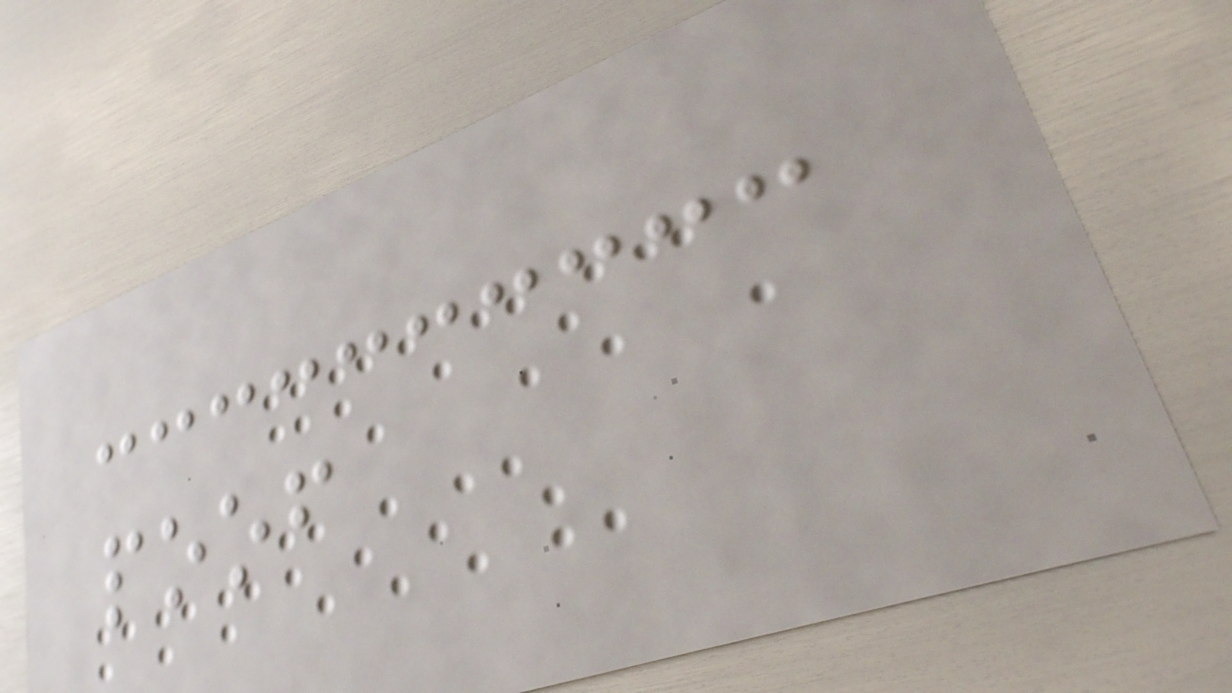poof
